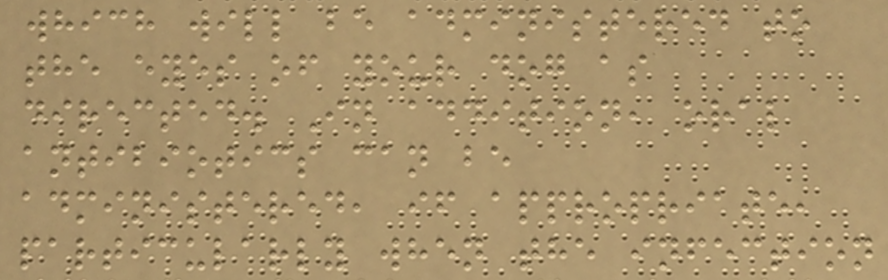which will be administered to
the eyes of your dog as
directed. In addition, oral
antibiotics can be
administered, if appropriate,
particularly when the infection
